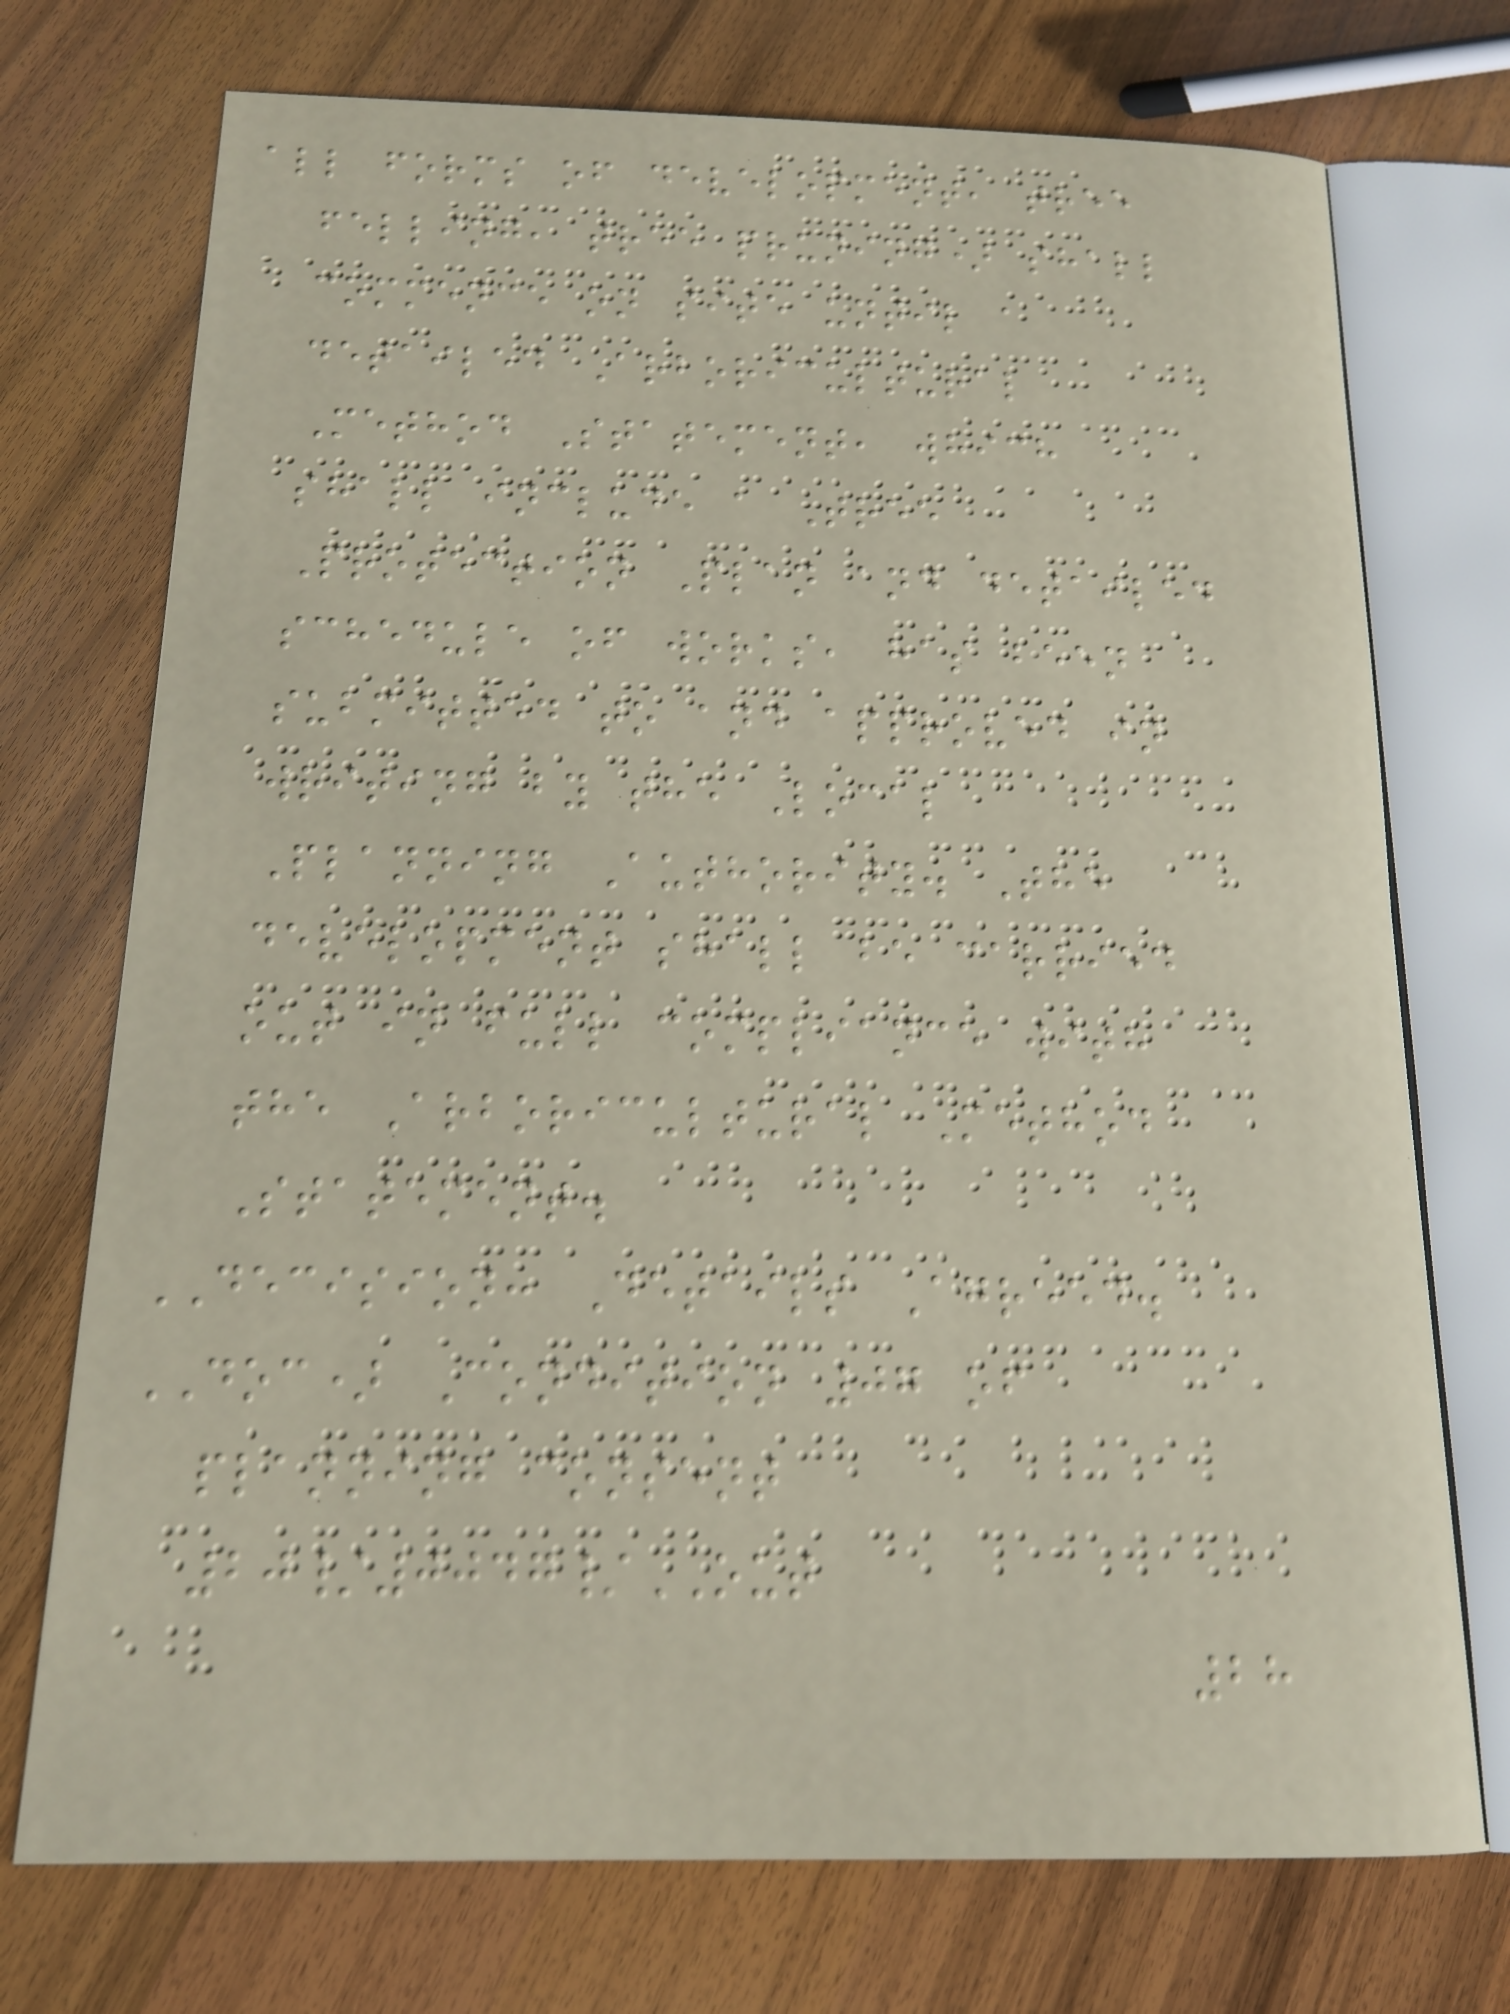all forms of development, tree
felling, tree pruning) shall
commence on site until a
detailed Arboricultural
Method Statement, which
shall include a Tree
Protection Plan and detailed
schedule of works, has been
submitted to and approved in
writing by the Local
Planning Authority. The
development shall be carried
out in full compliance with
the Arboricultural Method
Statement.
DECISION: Details Agreed.
DOC) Condition 07 of
planning consent
20/0047/OUT
28
